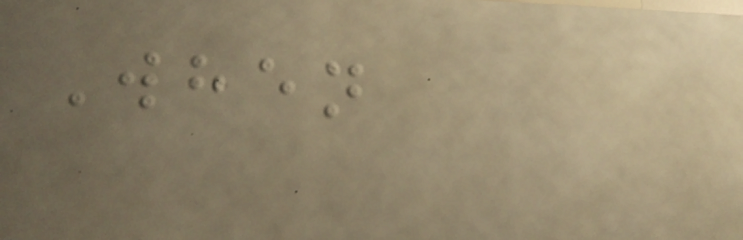When
